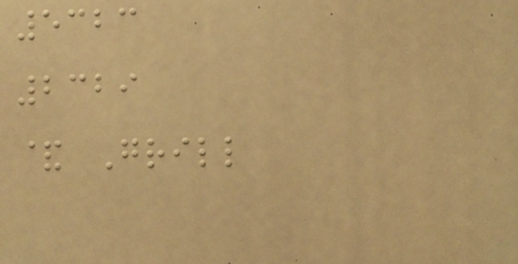5323
2329
& Grill
